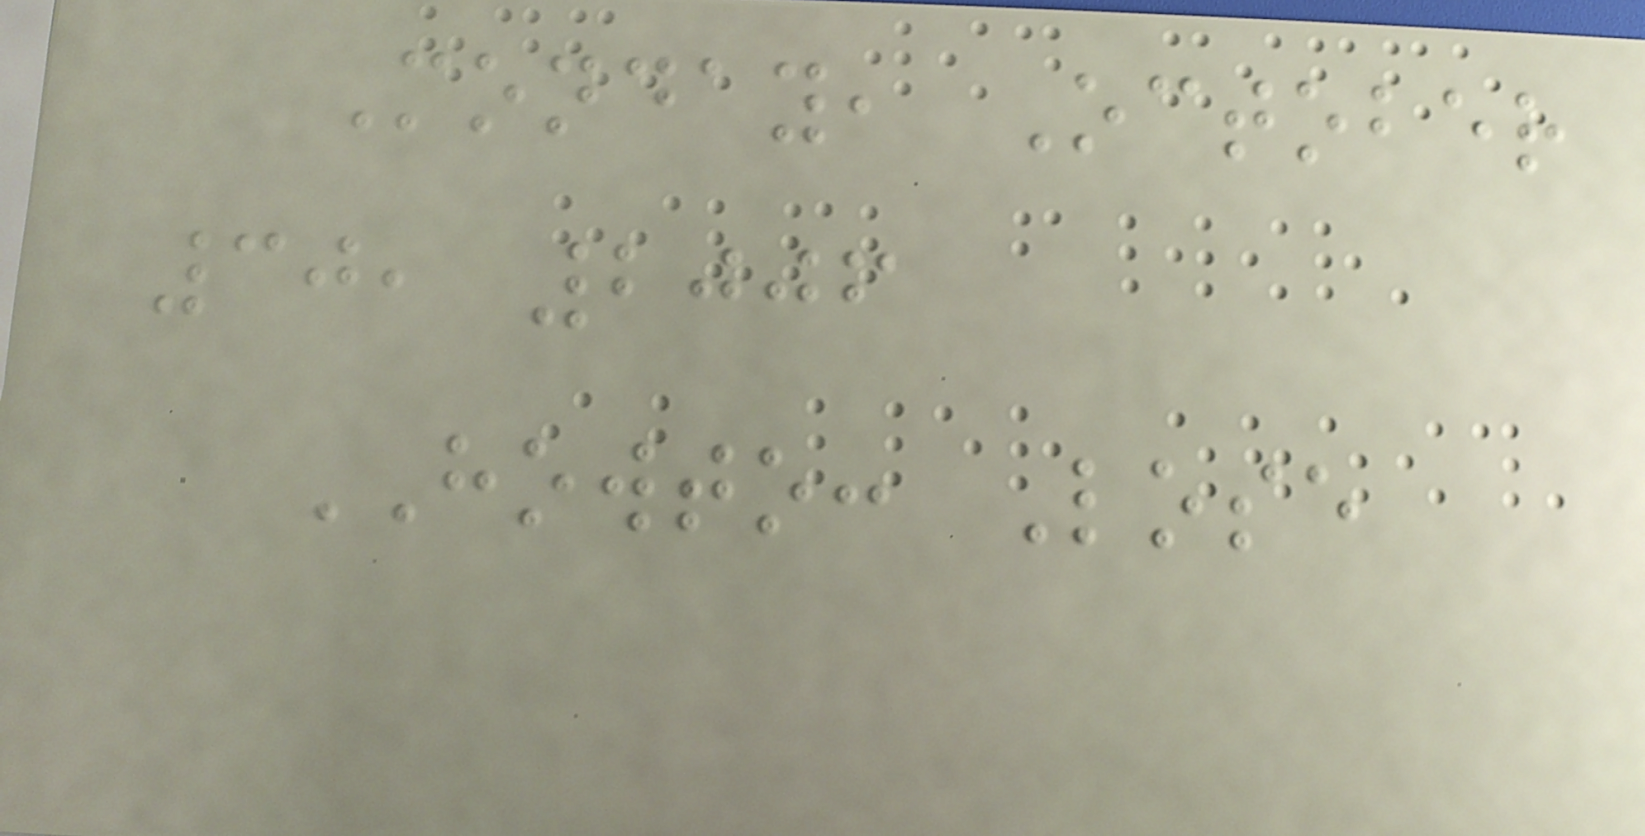Monday, October
30, 2006
HOWTO: Lose
